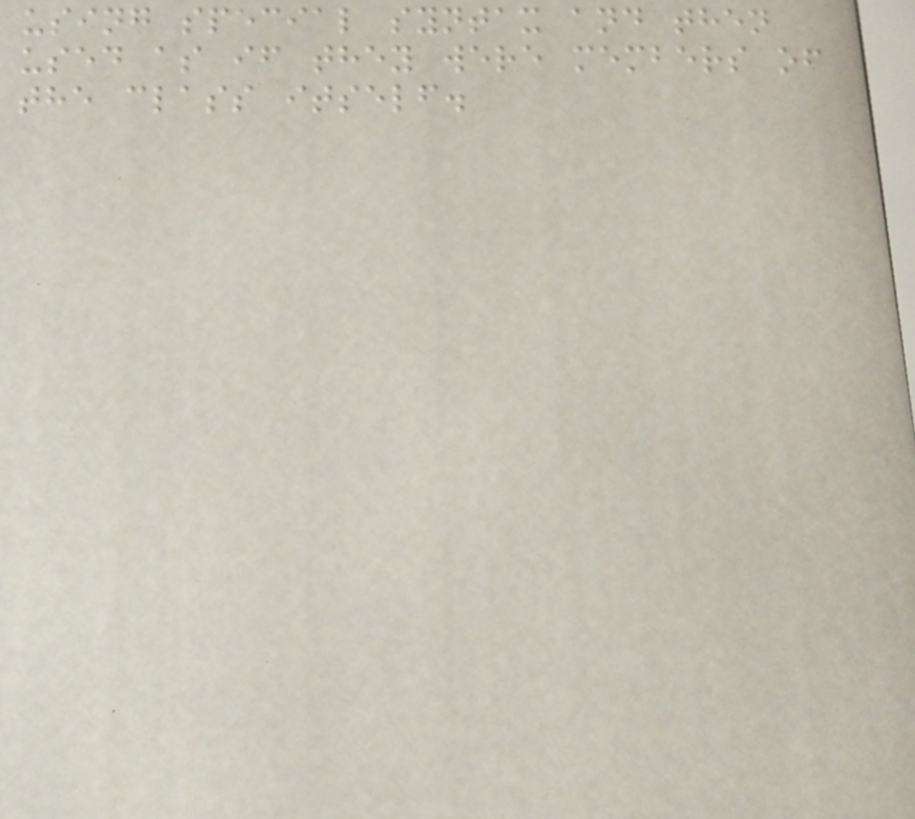using special syntax and then
used as if they were members of
the class itself.
